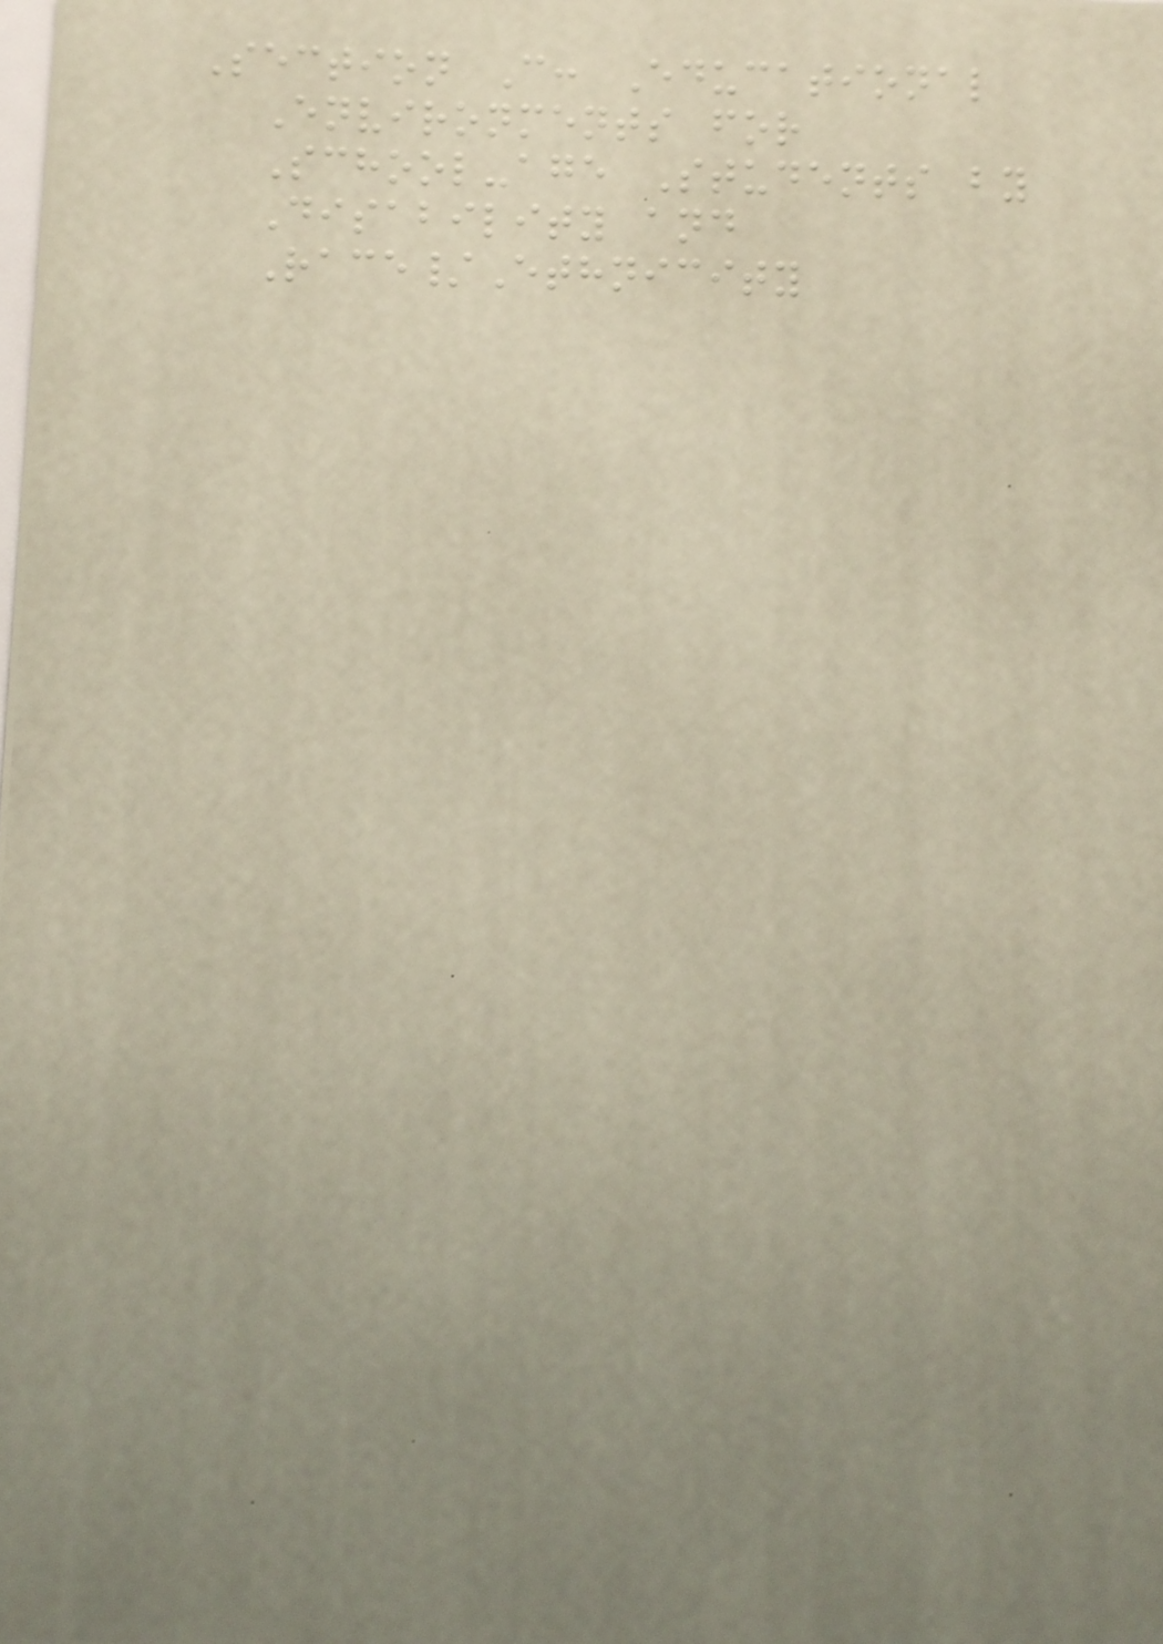Section C: Educational
Environments for
School-age Students by
Disability and
Race/Ethnicity
